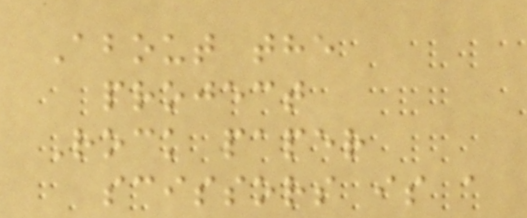About the
project
Rock paper
scissors is a
